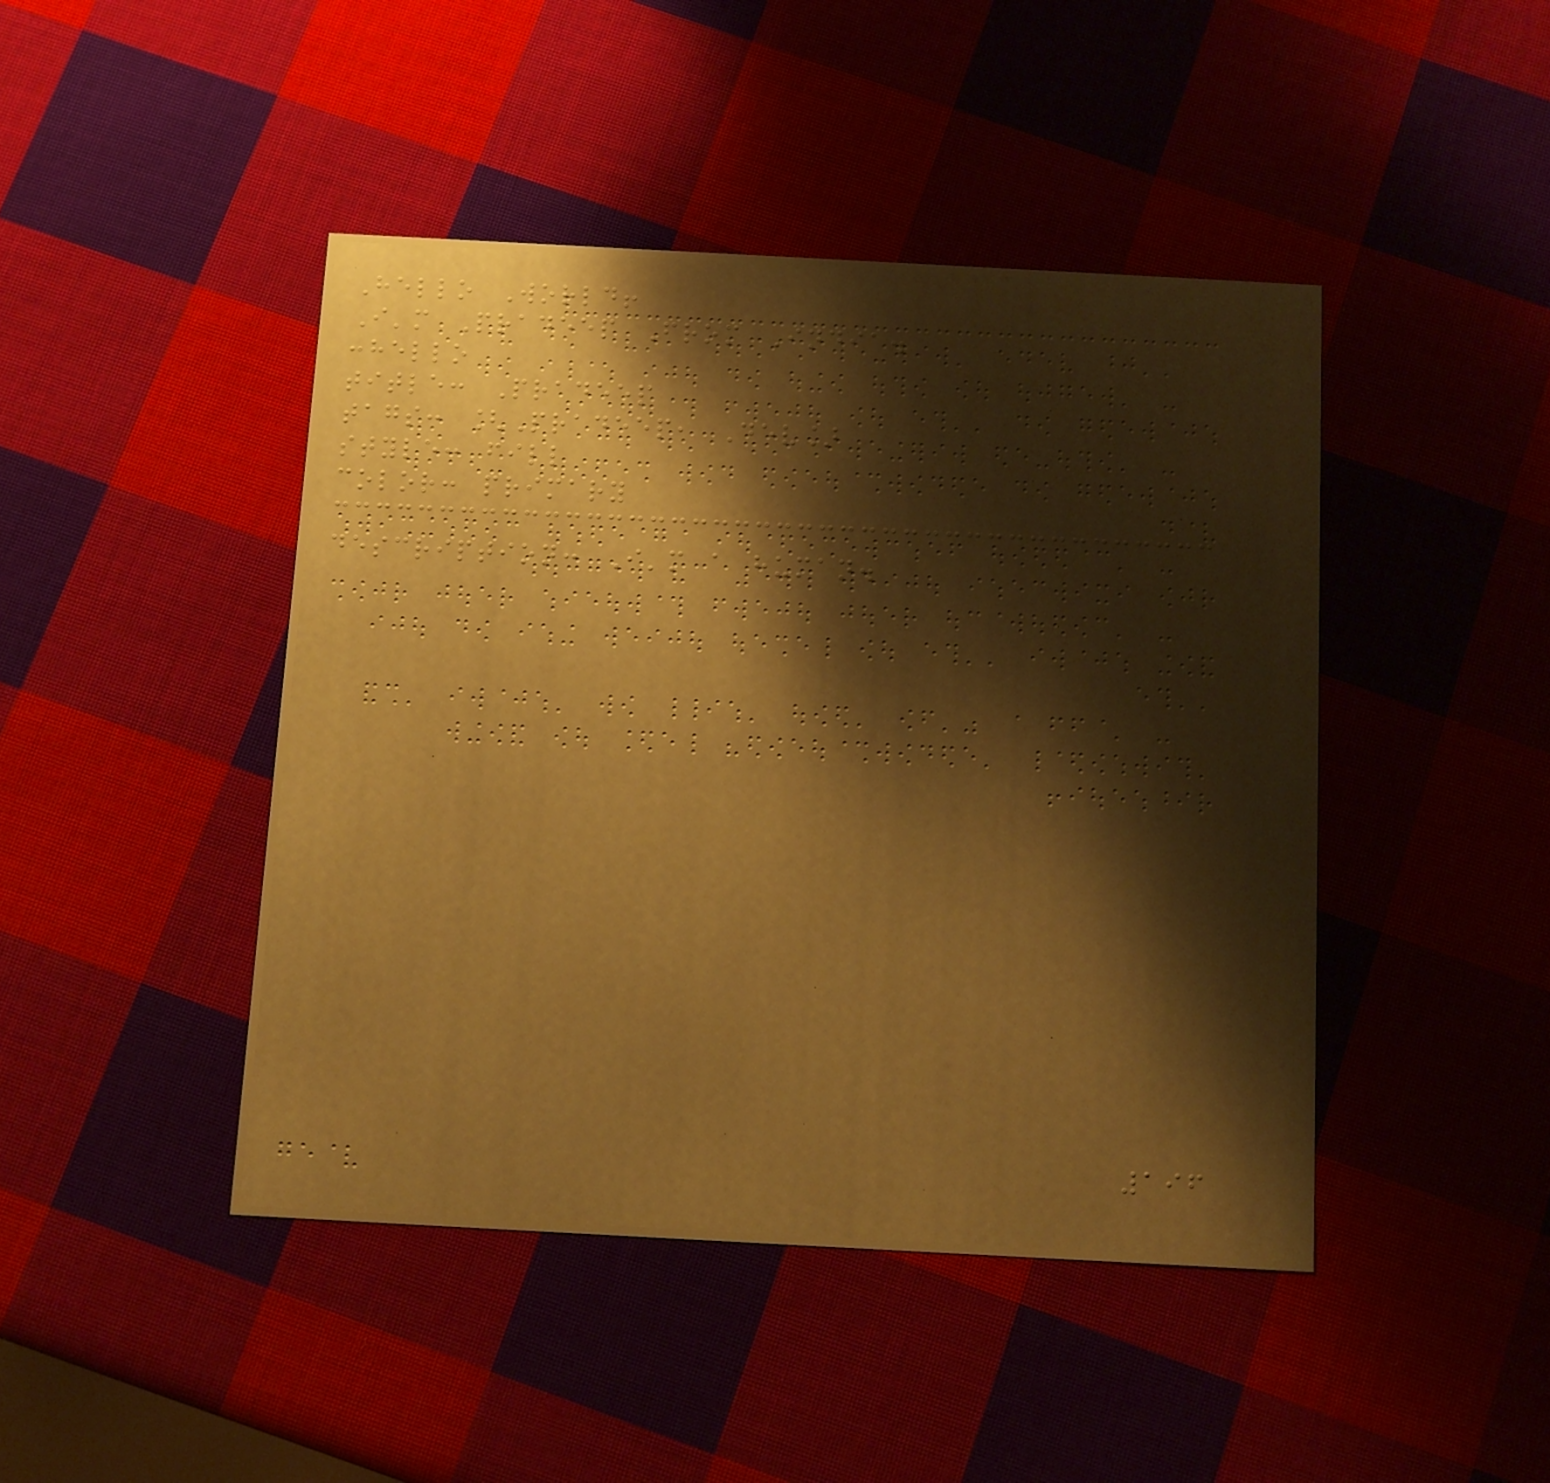Hello World!
I'm Pradeep From India.
:hello
title: Pradeep
tags: [Pradeep, Dev]
style: fill
color: primary
description: I'm a human.
196
